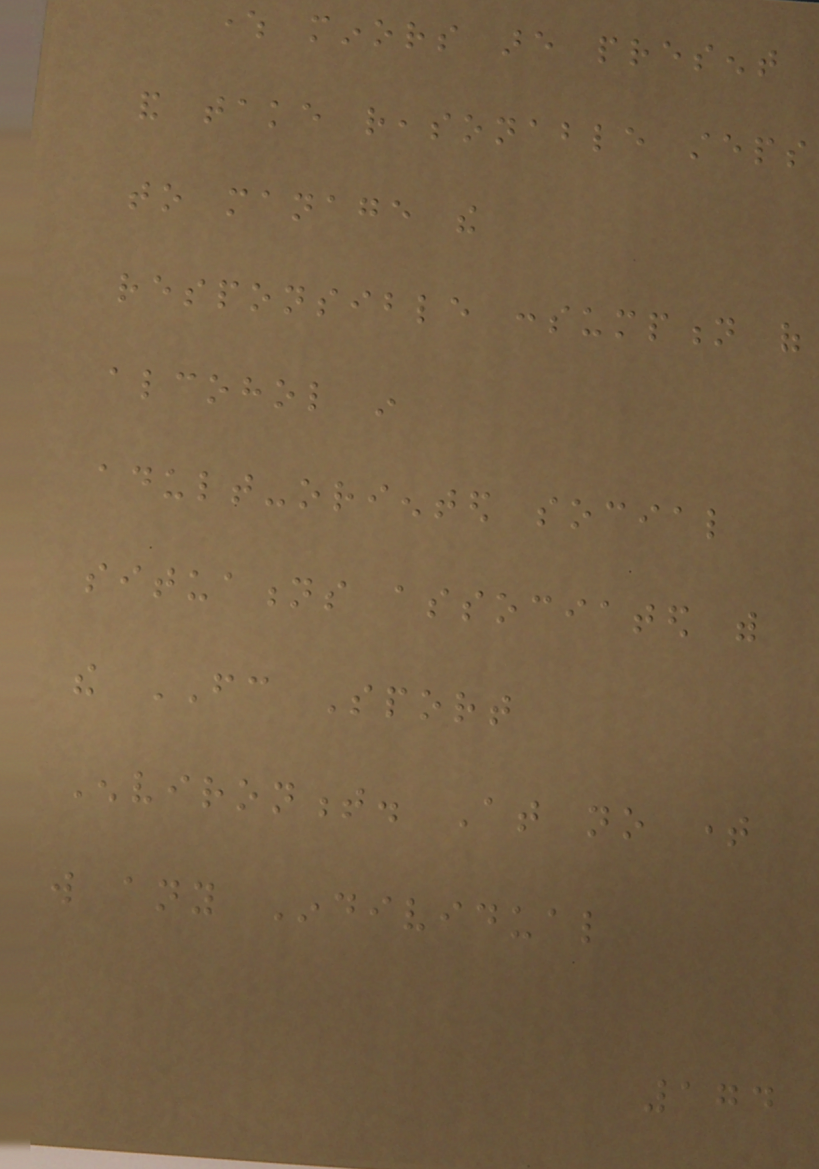where minors are present
and take reasonable steps
to manage the
responsible consumption of
alcohol in
adult-oriented social
situations associated with
the FC Sport
Environment. At no time
will any Individual
174
